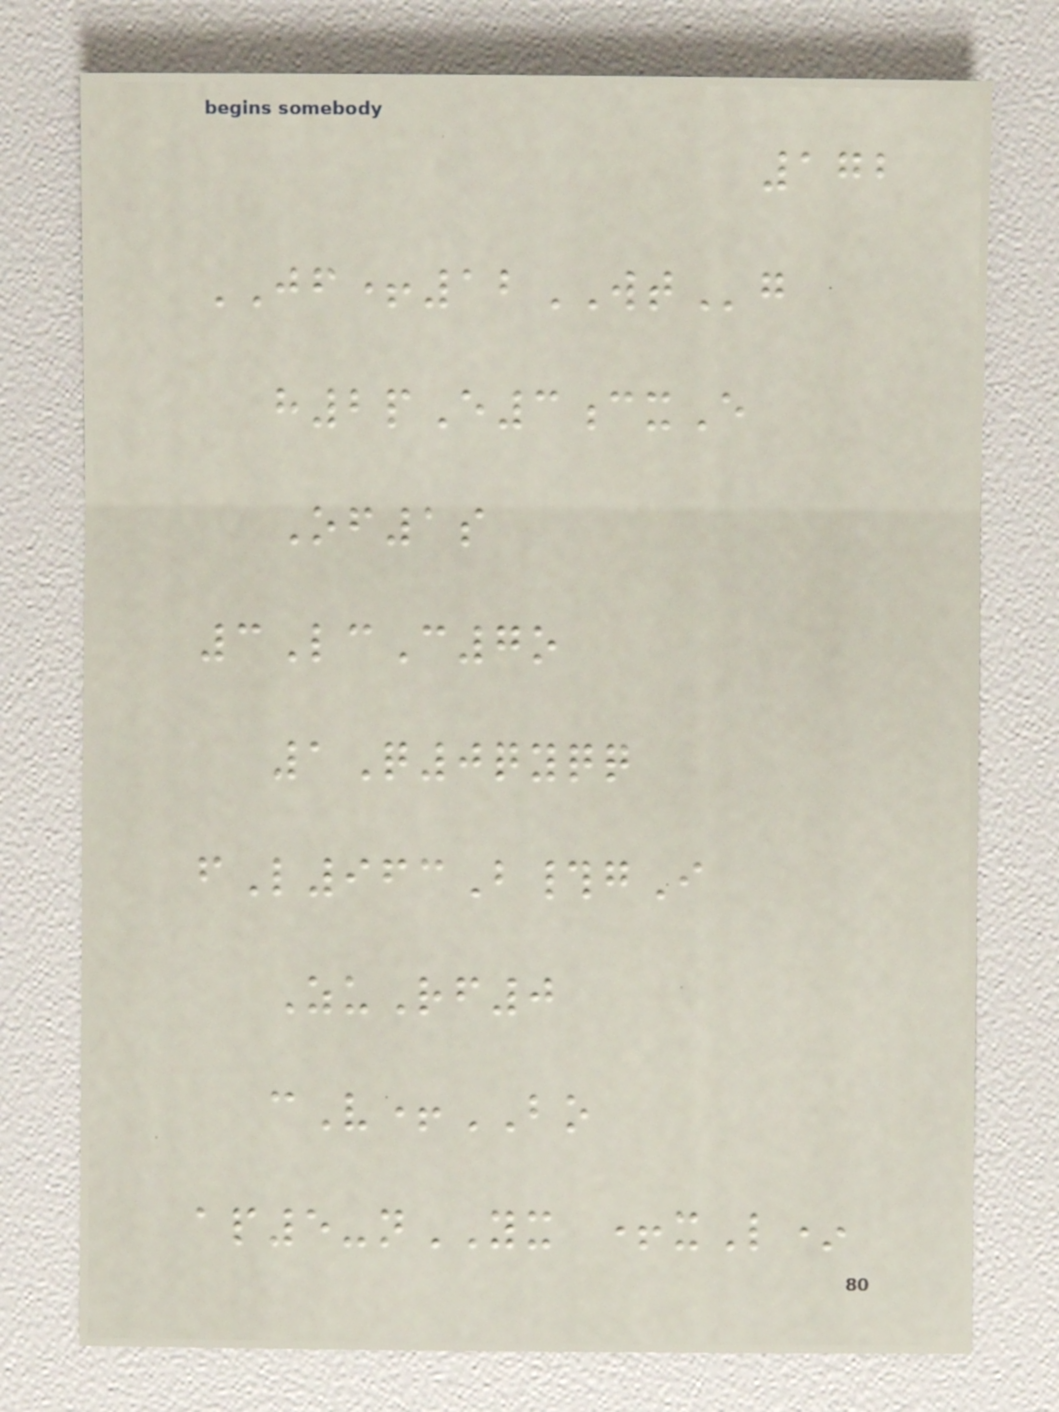172
JF+12WTg
h2pE3cxE
Of1s
3LcC7o
1Q0qyqq
fL963B#gI
ZuRf0
cV+BO
ap5-nYX +xL*
